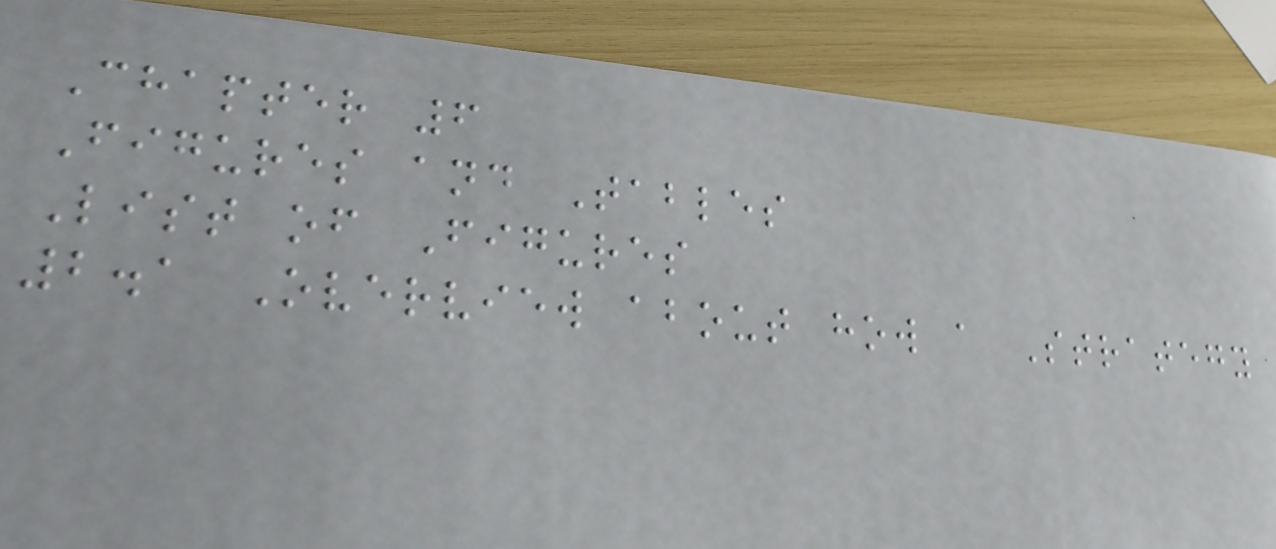Chapter 6
Figures and Tables
List of Figures
2.1 Overview about how a Strategy
